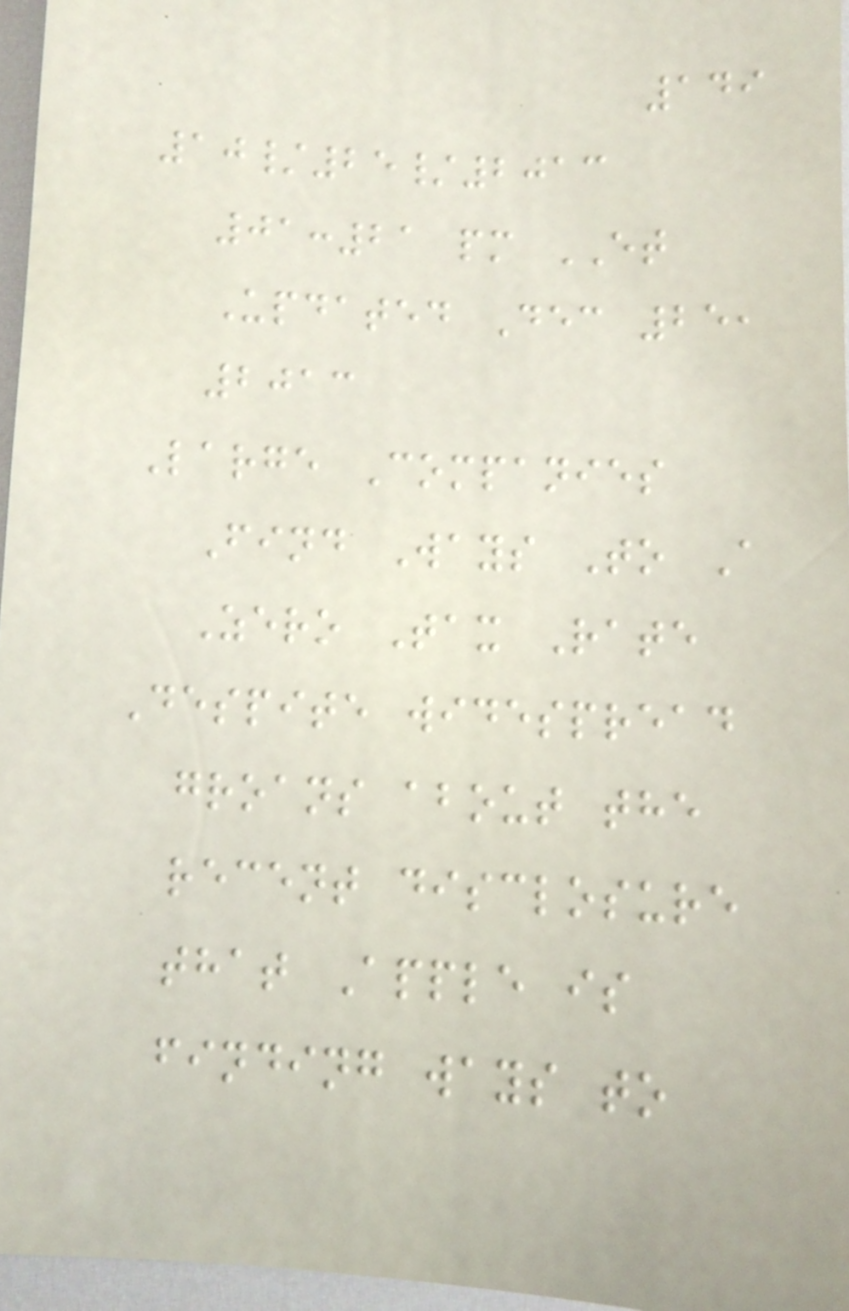149
10/25/2013
01:21 pm ET
Updated Dec 25,
2013
Large Companies
Find Ways To A
Zero Tax Rate
Despite widespread
groans about the
recent disclosure
that Apple is
finding ways to
